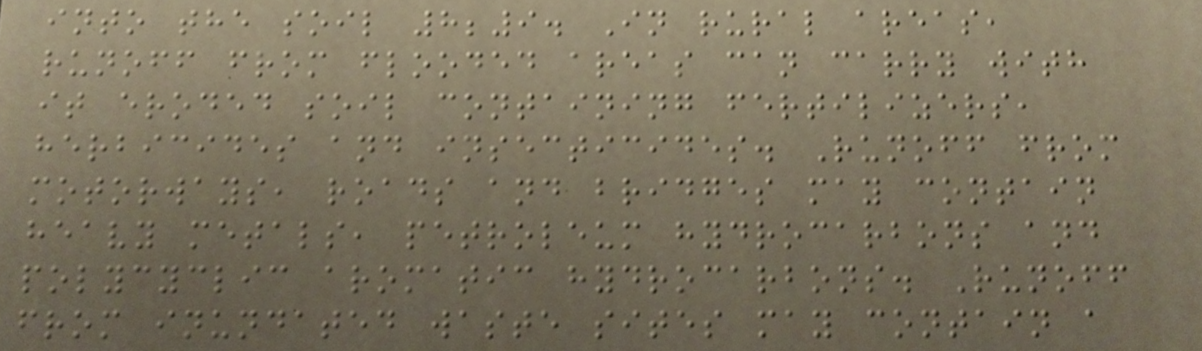into the soil 8;9. In rural areas,
runoff from flooded areas can carry with
it eroded soil containing fertilizers,
herbicides and insecticides. Runoff from
motorways, roads and bridges may contain
heavy metals, petroleum hydrocarbons and
polycyclic aromatic hydrocarbons. Runoff
from inundated waste sites may contain a
